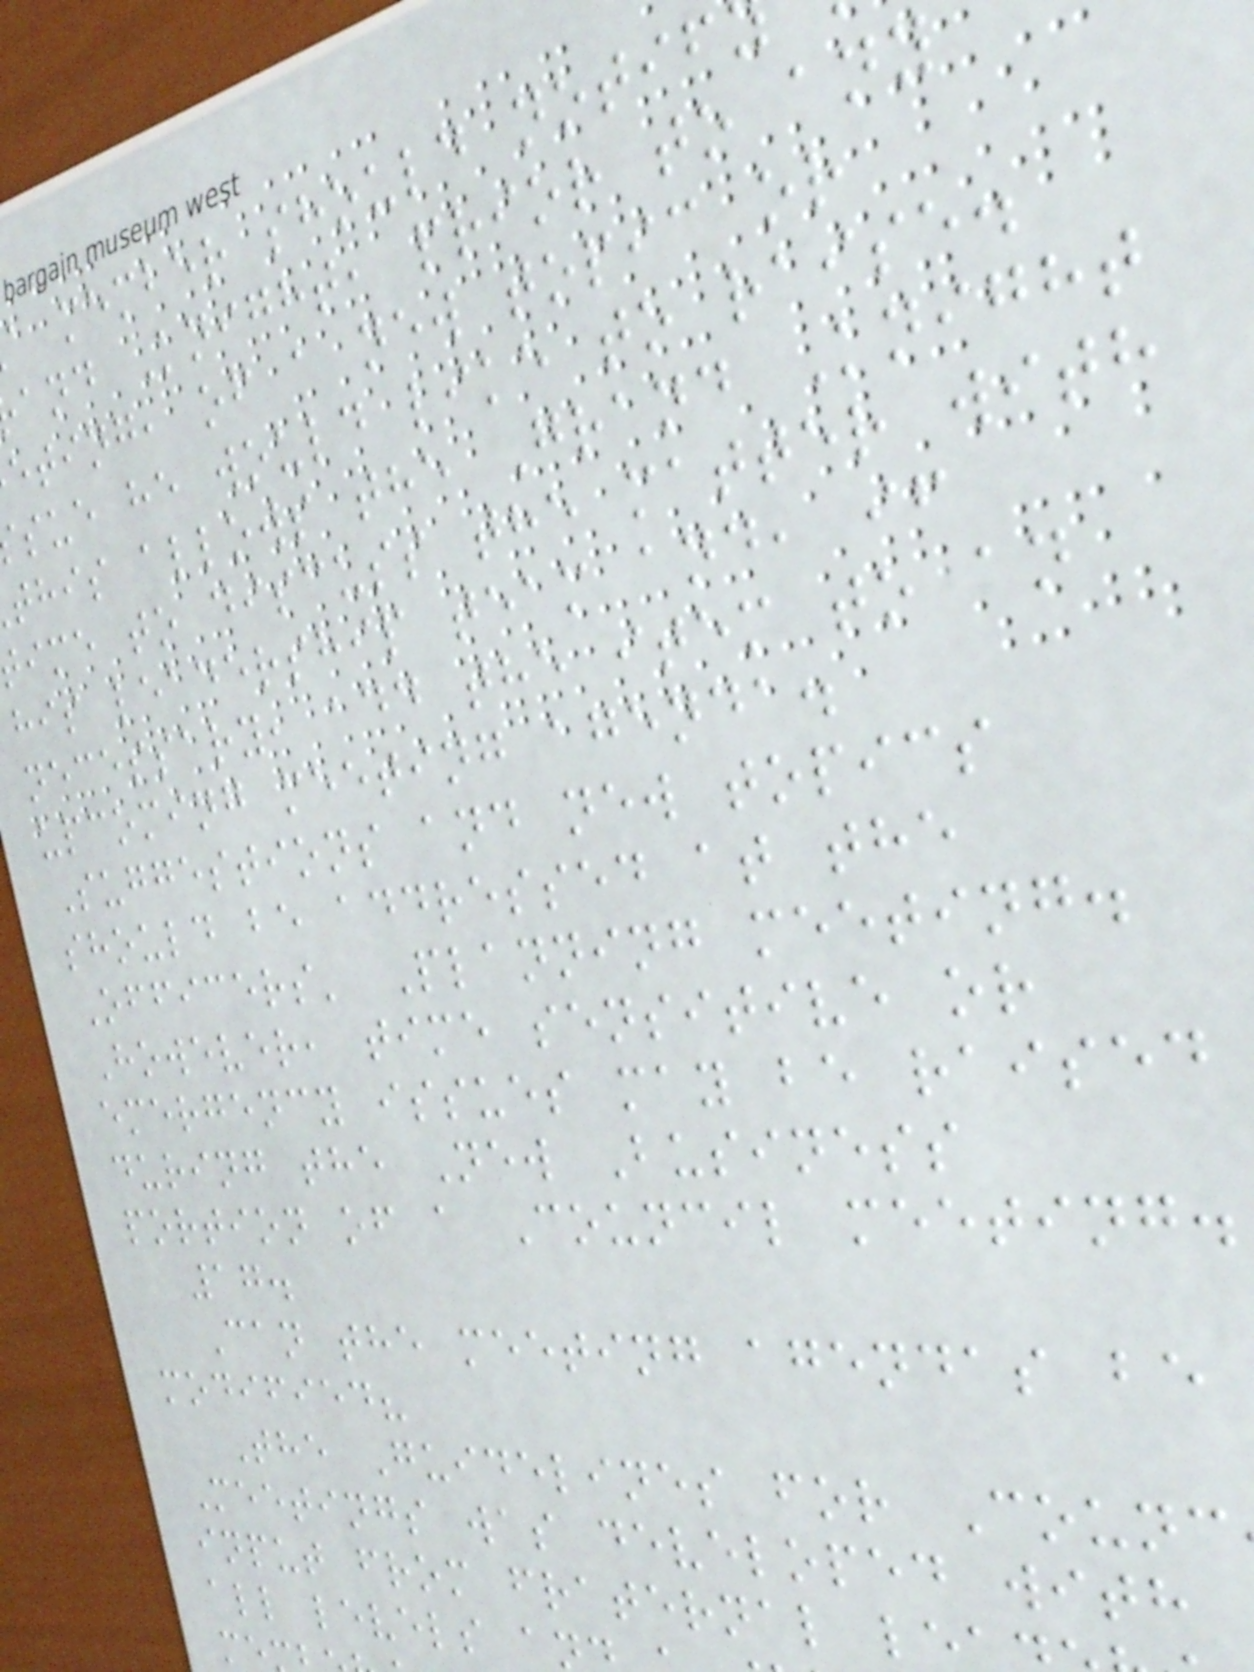a member should notif
and Knight, prior to any
eting, of a new topic or
sue he would like to raise.
this allows the Grand Knight
ime to discuss the matter with
his leadership team and, if
necessary, add the item to an
upcoming meeting agenda.
Suggestions and new topics
should be addressed at the
Officers' Planning meeting.
However, time sensitive or
emergency issues may be raised
during the New Business
portion of a Council meeting.
17.
Can the meeting agendas be
modified?
The Guidelines for Counc
Meetings was developed with
input from fraternal le
all levels a
